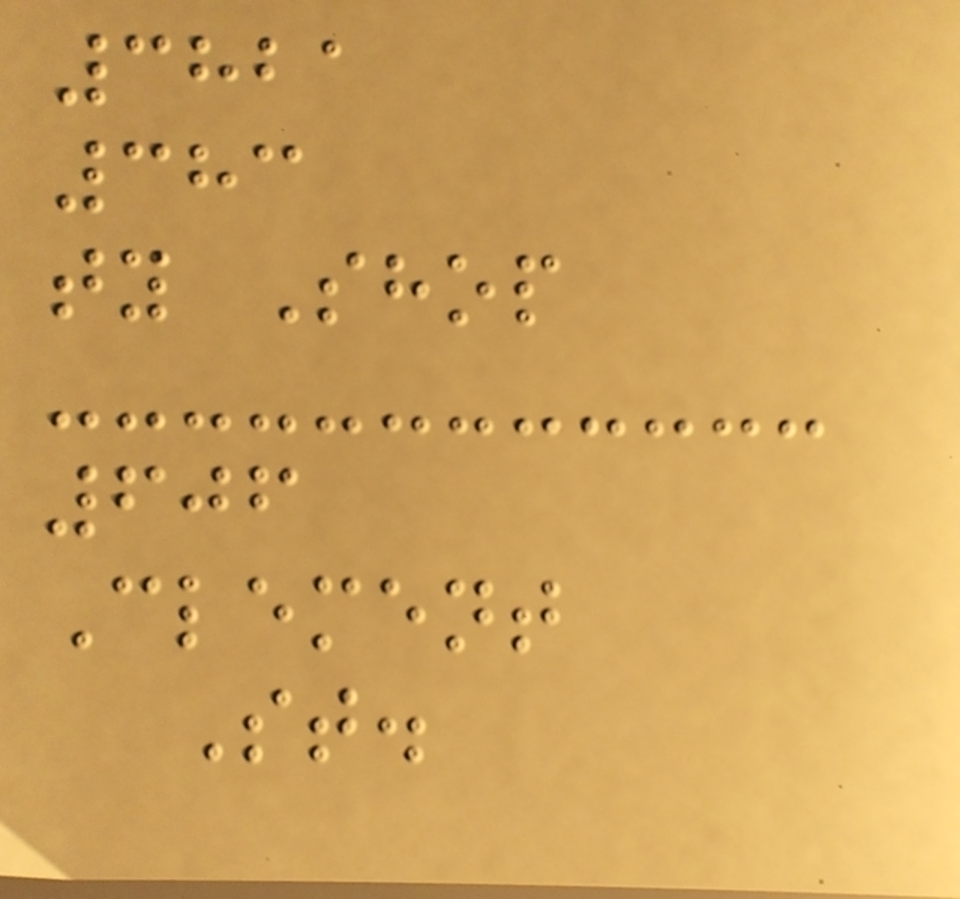3821
383
ty Shop
606
Clement
St.
